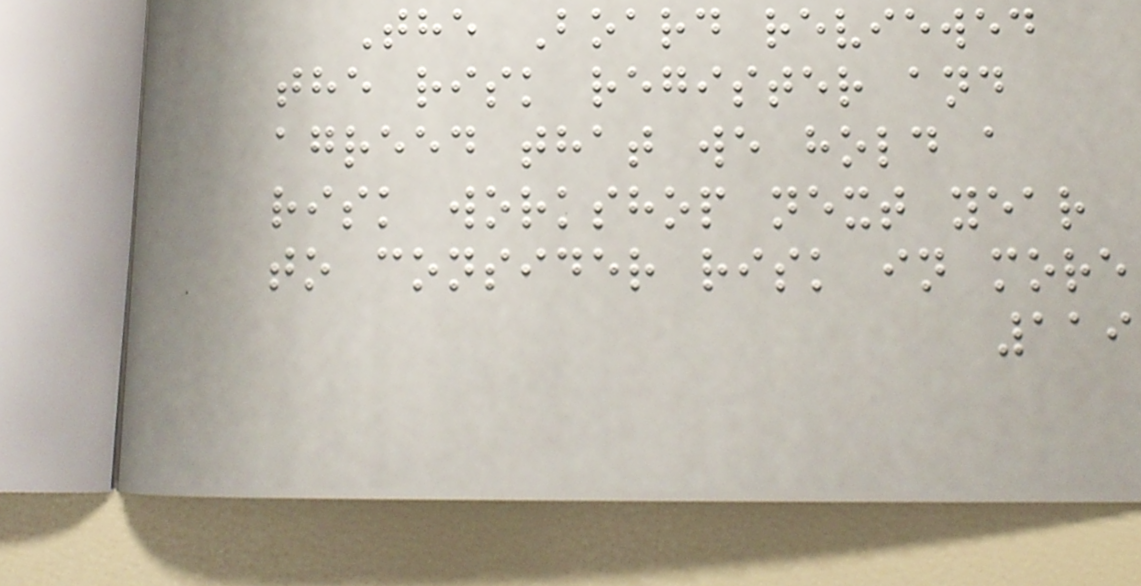The Board reviewed
the risk register and
agreed that we hold a
risk workshop next year
to consider risk in more
119
